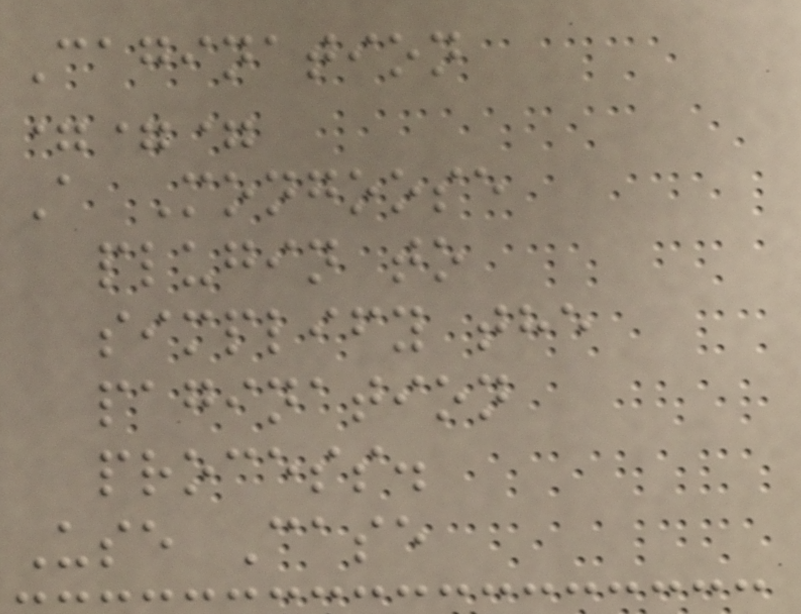Cagination
===
A Mongoose
plugin to
simplify the
pagination
process.
Use Case
